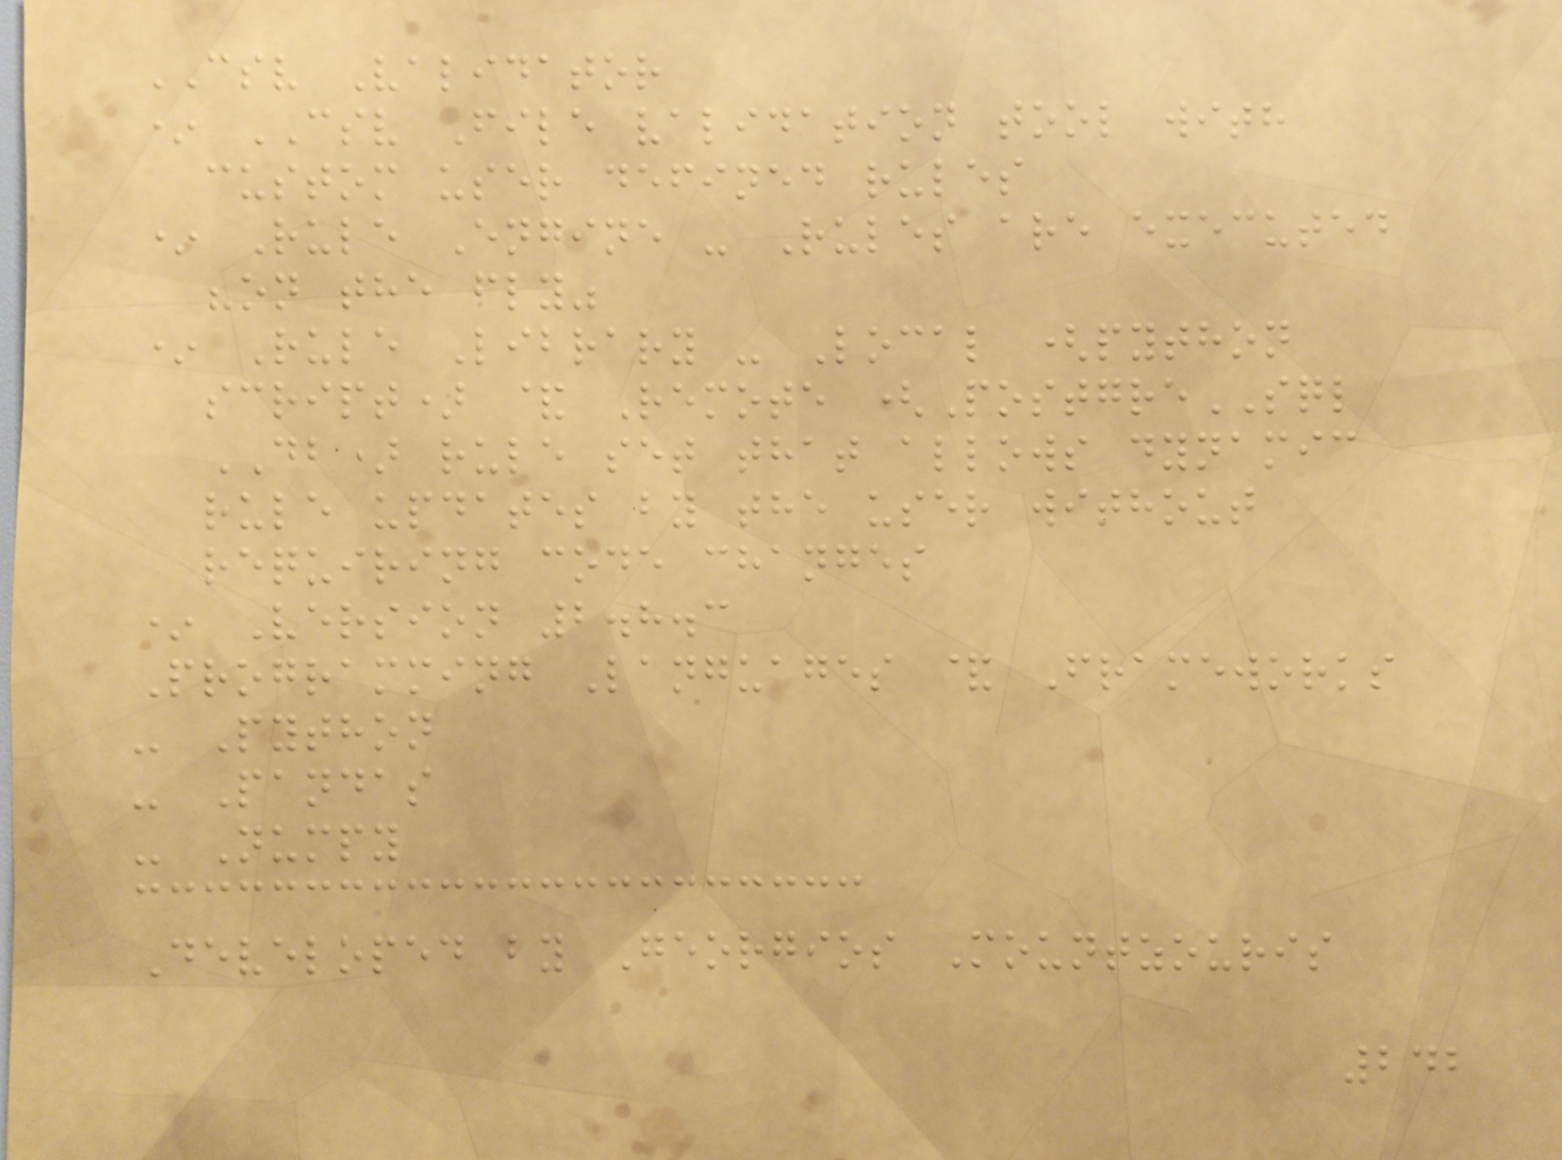CSV Validator
* CSV File validation tool with
custom user defined rules
* Rule Engine - Rules are executed
"on the fly"
* Rule Library - Local (python
script) & Remote (PostgreSQL
DB) rule set that allows dynamic
rule updates by the user without
requiring code changes
* Version 2.8.3
Programming Languages & Frameworks
- Python
- Pandas
- Numpy
Developed by Georgios Mountzouris
242
